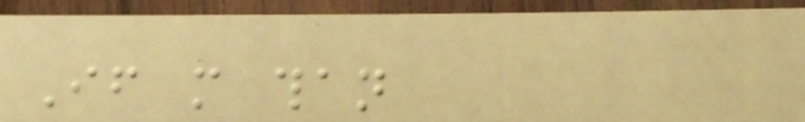If more than
